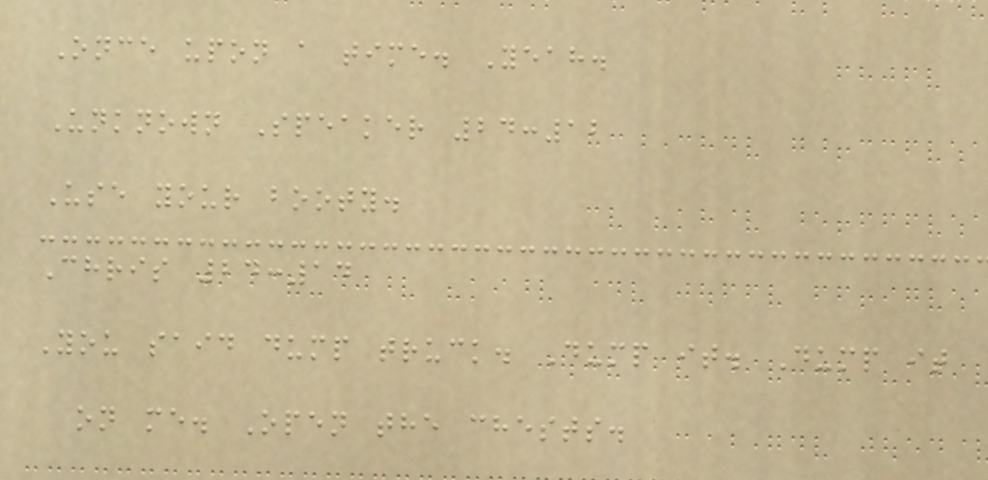Once upon a time. Yeah.
Unknown Speaker 24:12
Use your booty.
Chris 24:14
You said dump truck. Dump it. Dump it
on me. Open the chests.
